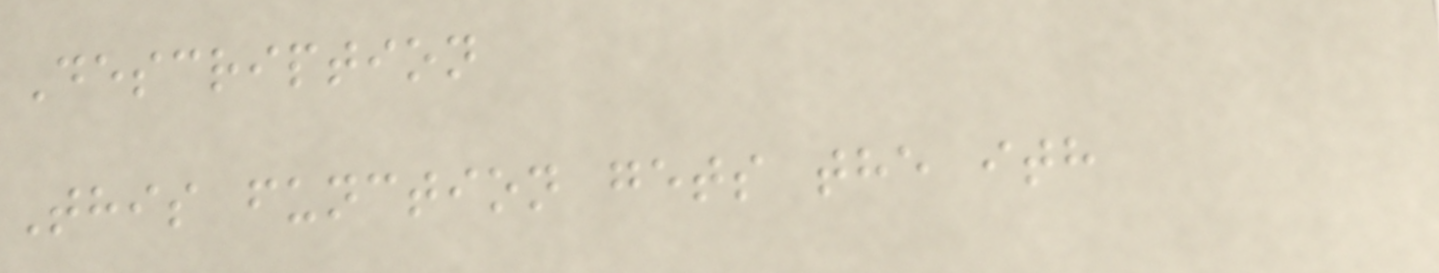Description
This function gets the ith
